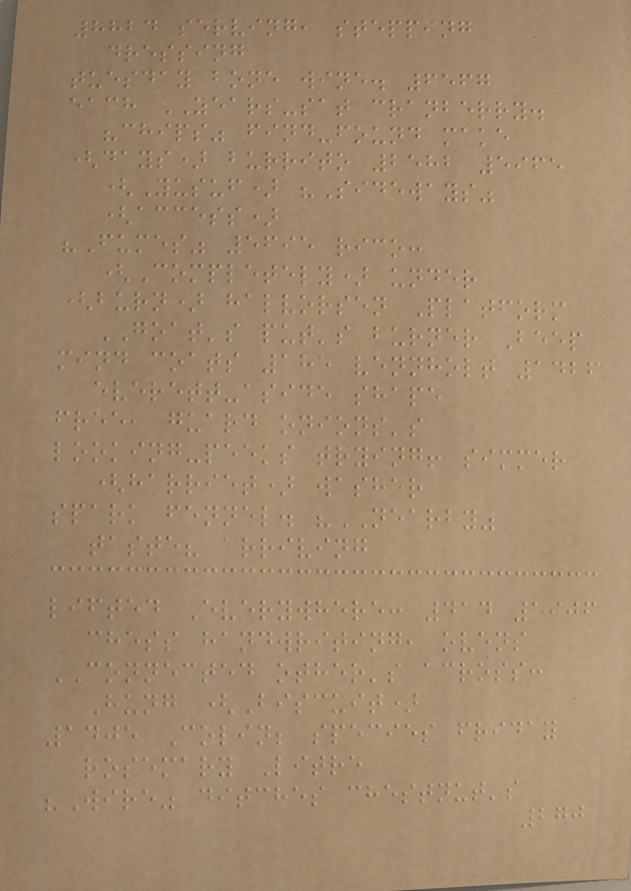8824 serving, stepping
dressing
tuesday bone wine. 6567
each YEARS-sat cranberry.
"chips" find-found make
(days) burrito 2582 5965
(Yusuf) "Sideways"
(access)
"Fumes" 5695 rico:
(Completely) under
(burn) halvorsen Platform
GOAT's put's burner Beep
mind coats 185 vennholt 1426
everett-aside shape
free, guard onions's
looking-peeks trying! simmer
(harriet) washer
spark fennel. "NEARBY"
taste? arriving
lifted Everywhere: 414 1906
chess handwriting, ovens
CONNECTED other's across:
Hung (Biscuit)
1405 Colin; species friday
rosemary Litre
"Wire" ditches chestnut's
270
